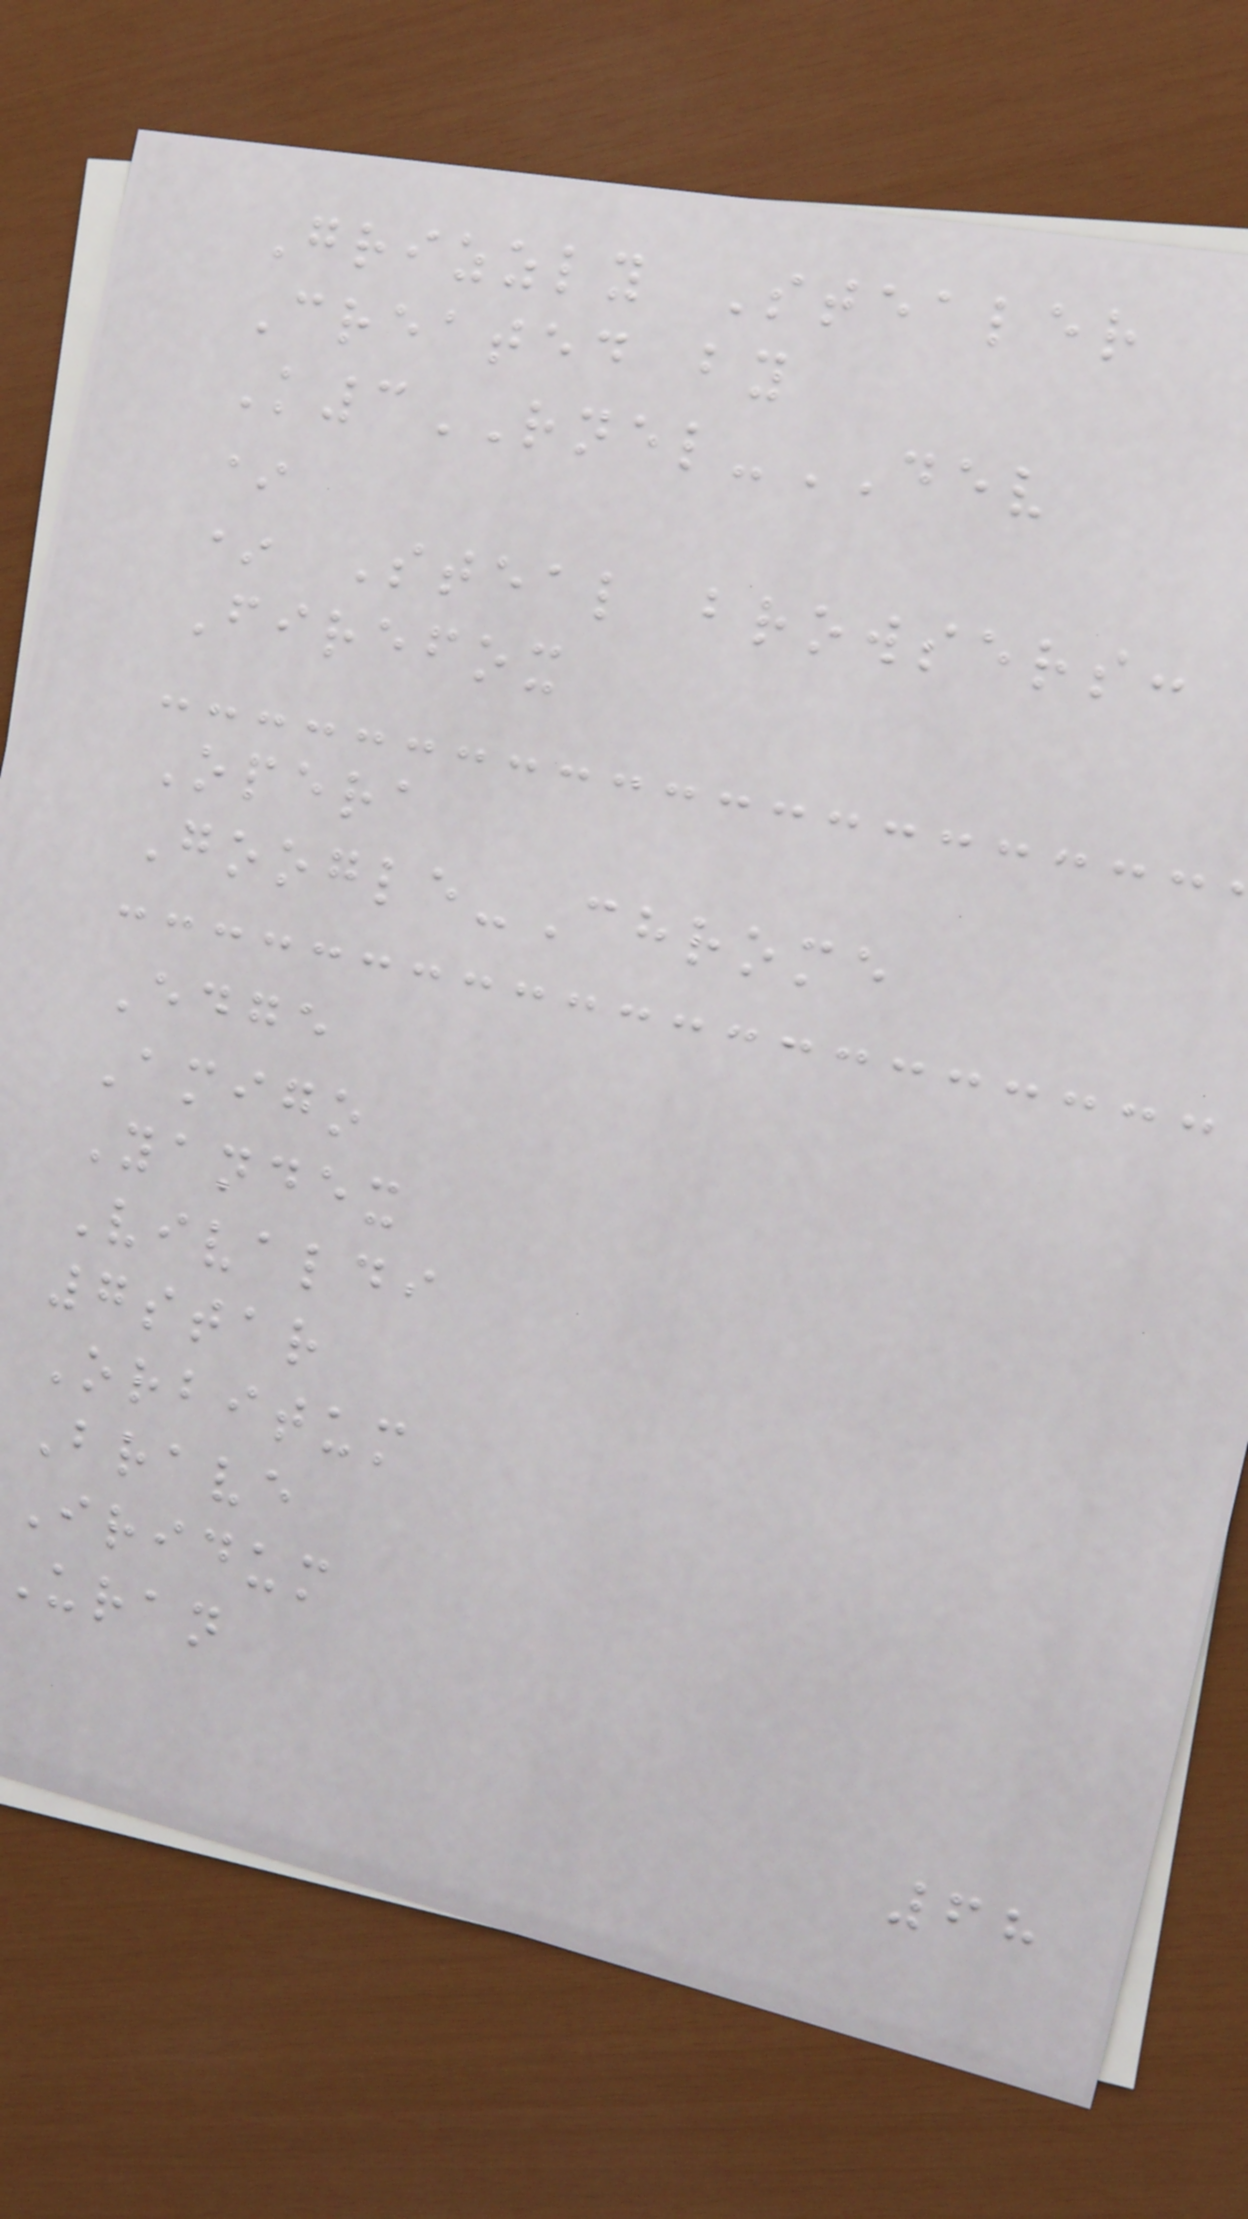Grizzly Stealer
Created by
K3RNEL-DEV
*
* Steal browsers:
Firefox
Opera
Google-Chrome
Edge
Amigo
Yandex
Vivaldi
7star
Orbitum
Brave
Iridum
Uran
68
